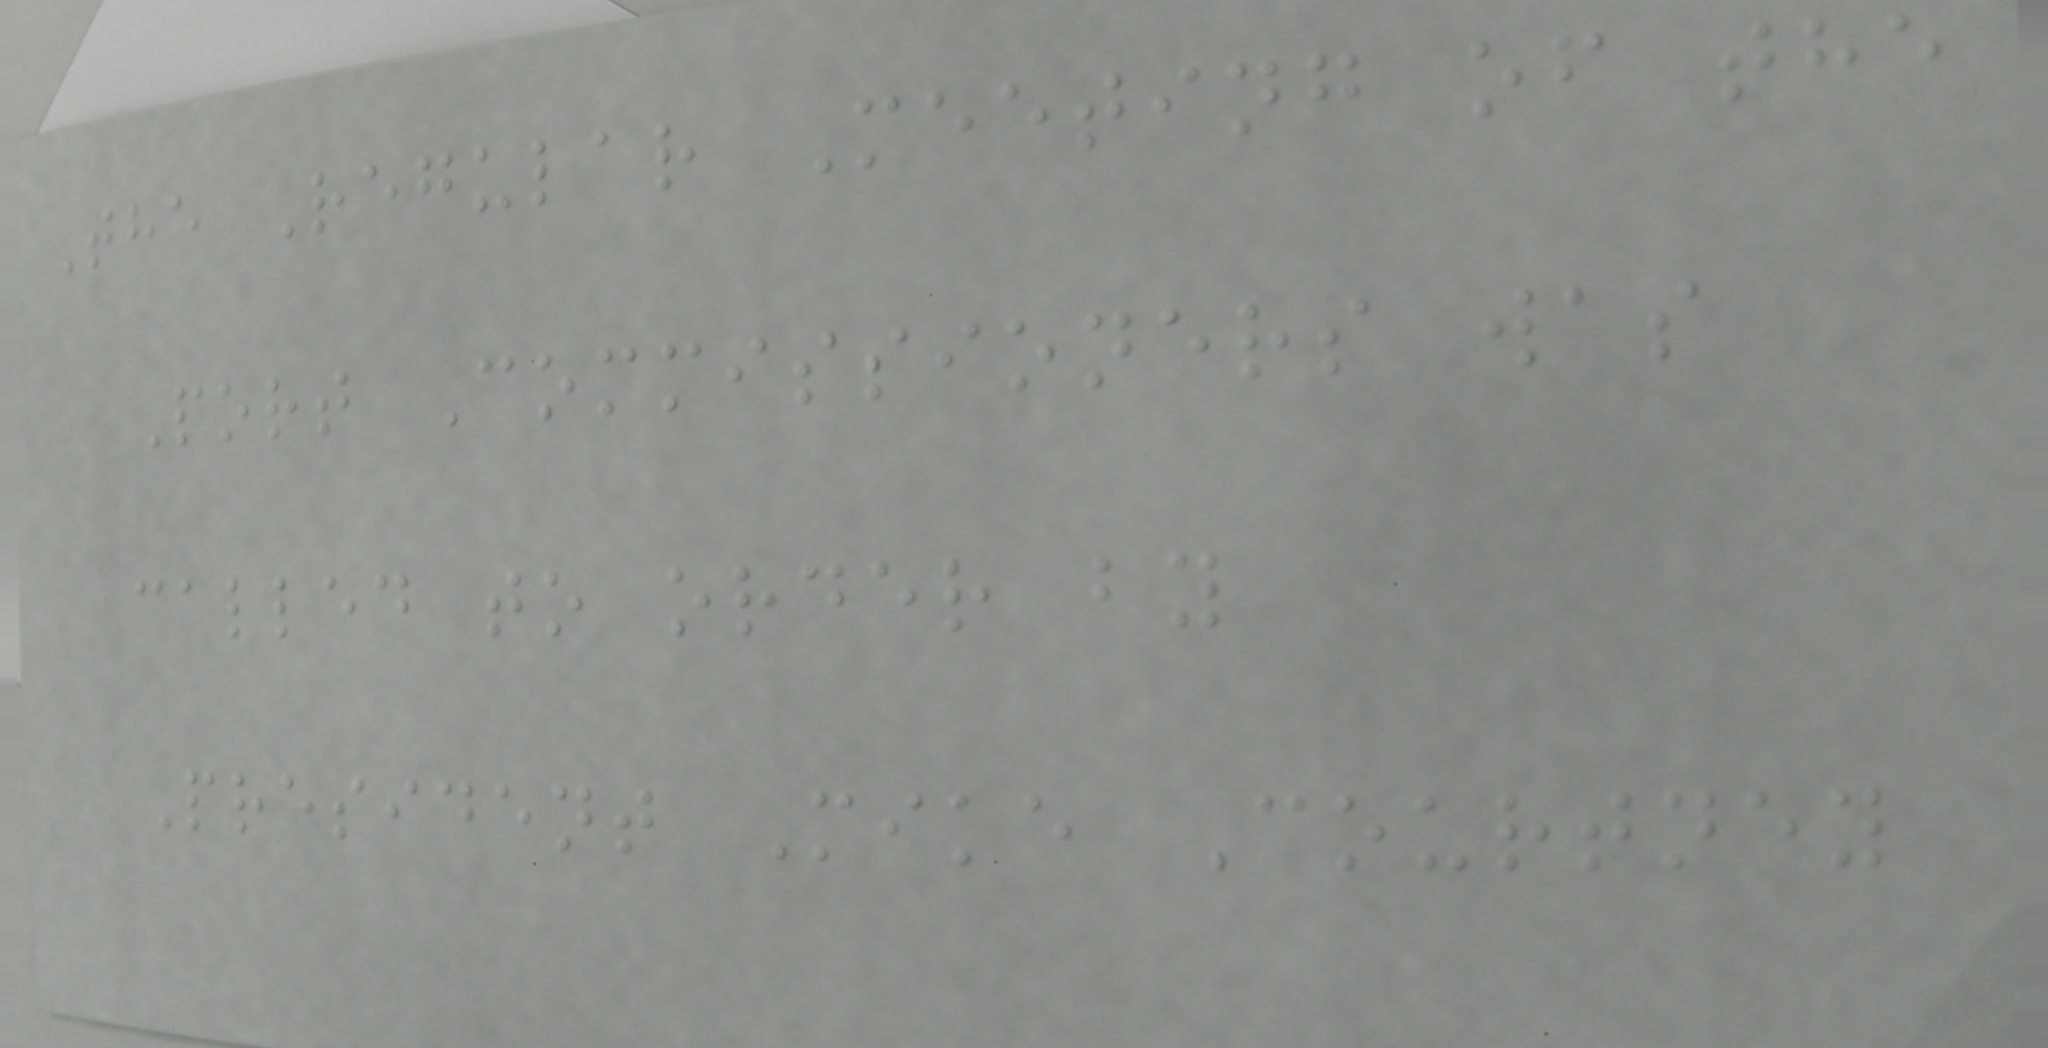The Regular Meeting of the
Port Commissioners was
called to order by
President Mike Courtney
